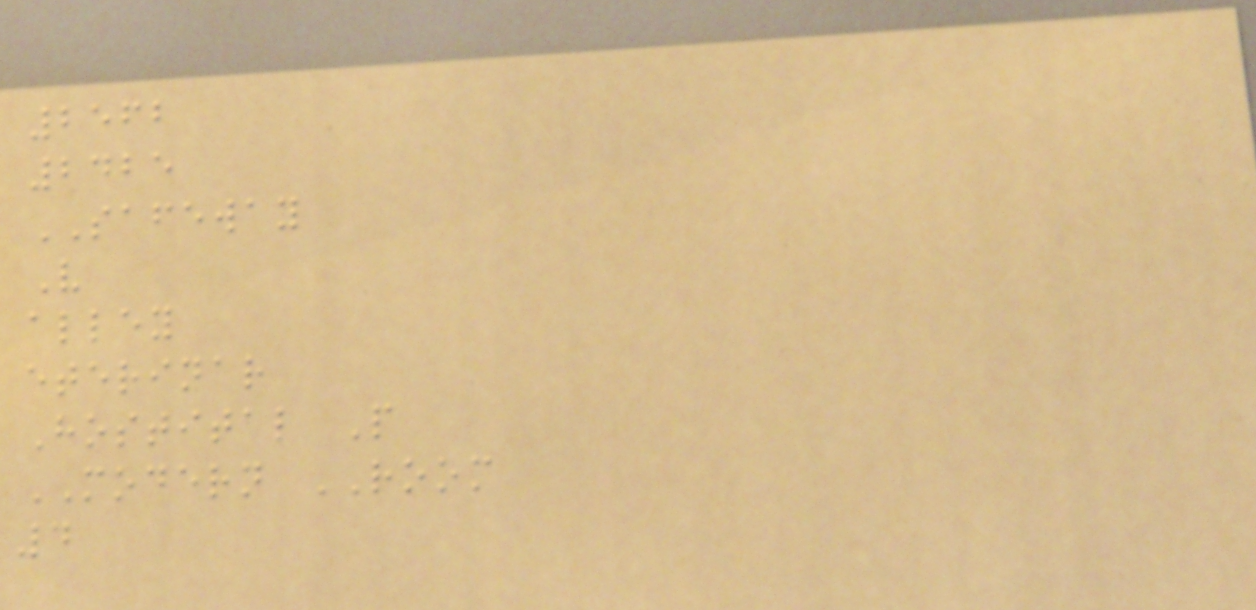2562
2425
SAFEWAY
V
alley
eterinar
Hostital P
MODERN ROOM
4
